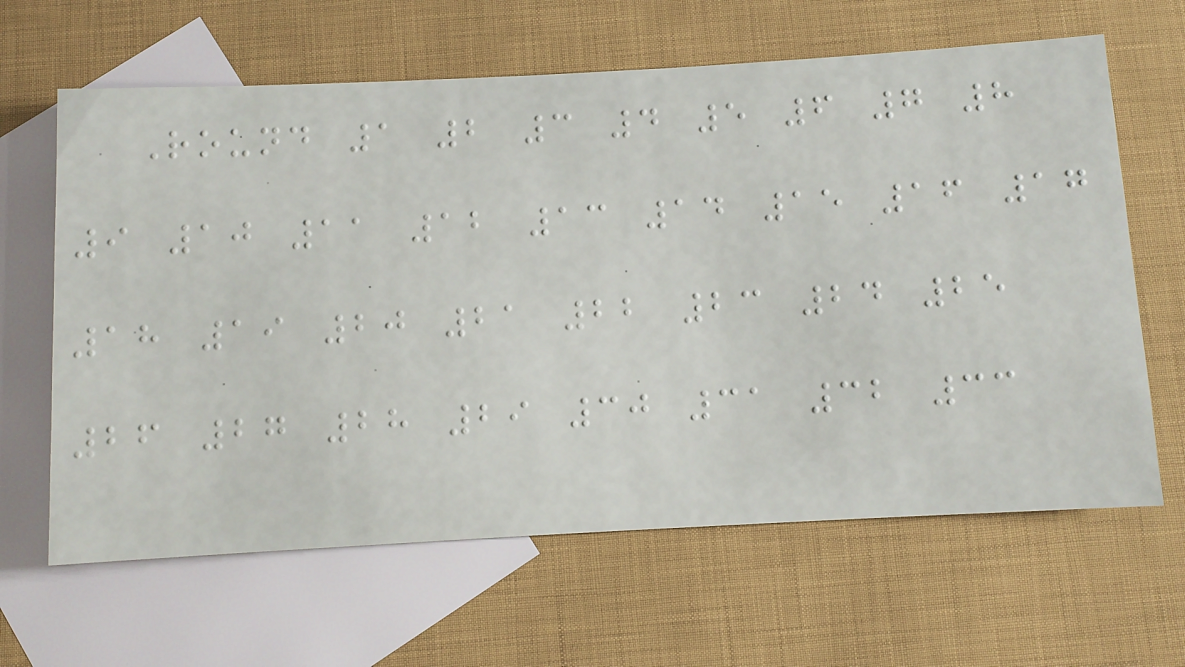Round 1 2 3 4 5 6 7 8
9 10 11 12 13 14 15 16 17
18 19 20 21 22 23 24 25
26 27 28 29 30 31 32 33
